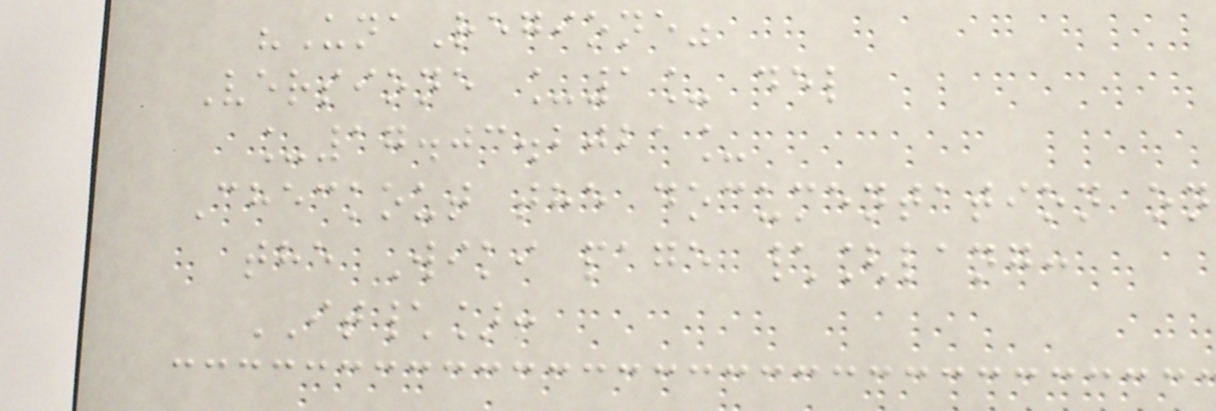"UnaRegione"
Versione _1_ del
_17.03.2021_
Checkout the documentation on
the Wiki page \[lang:
IT\]:
